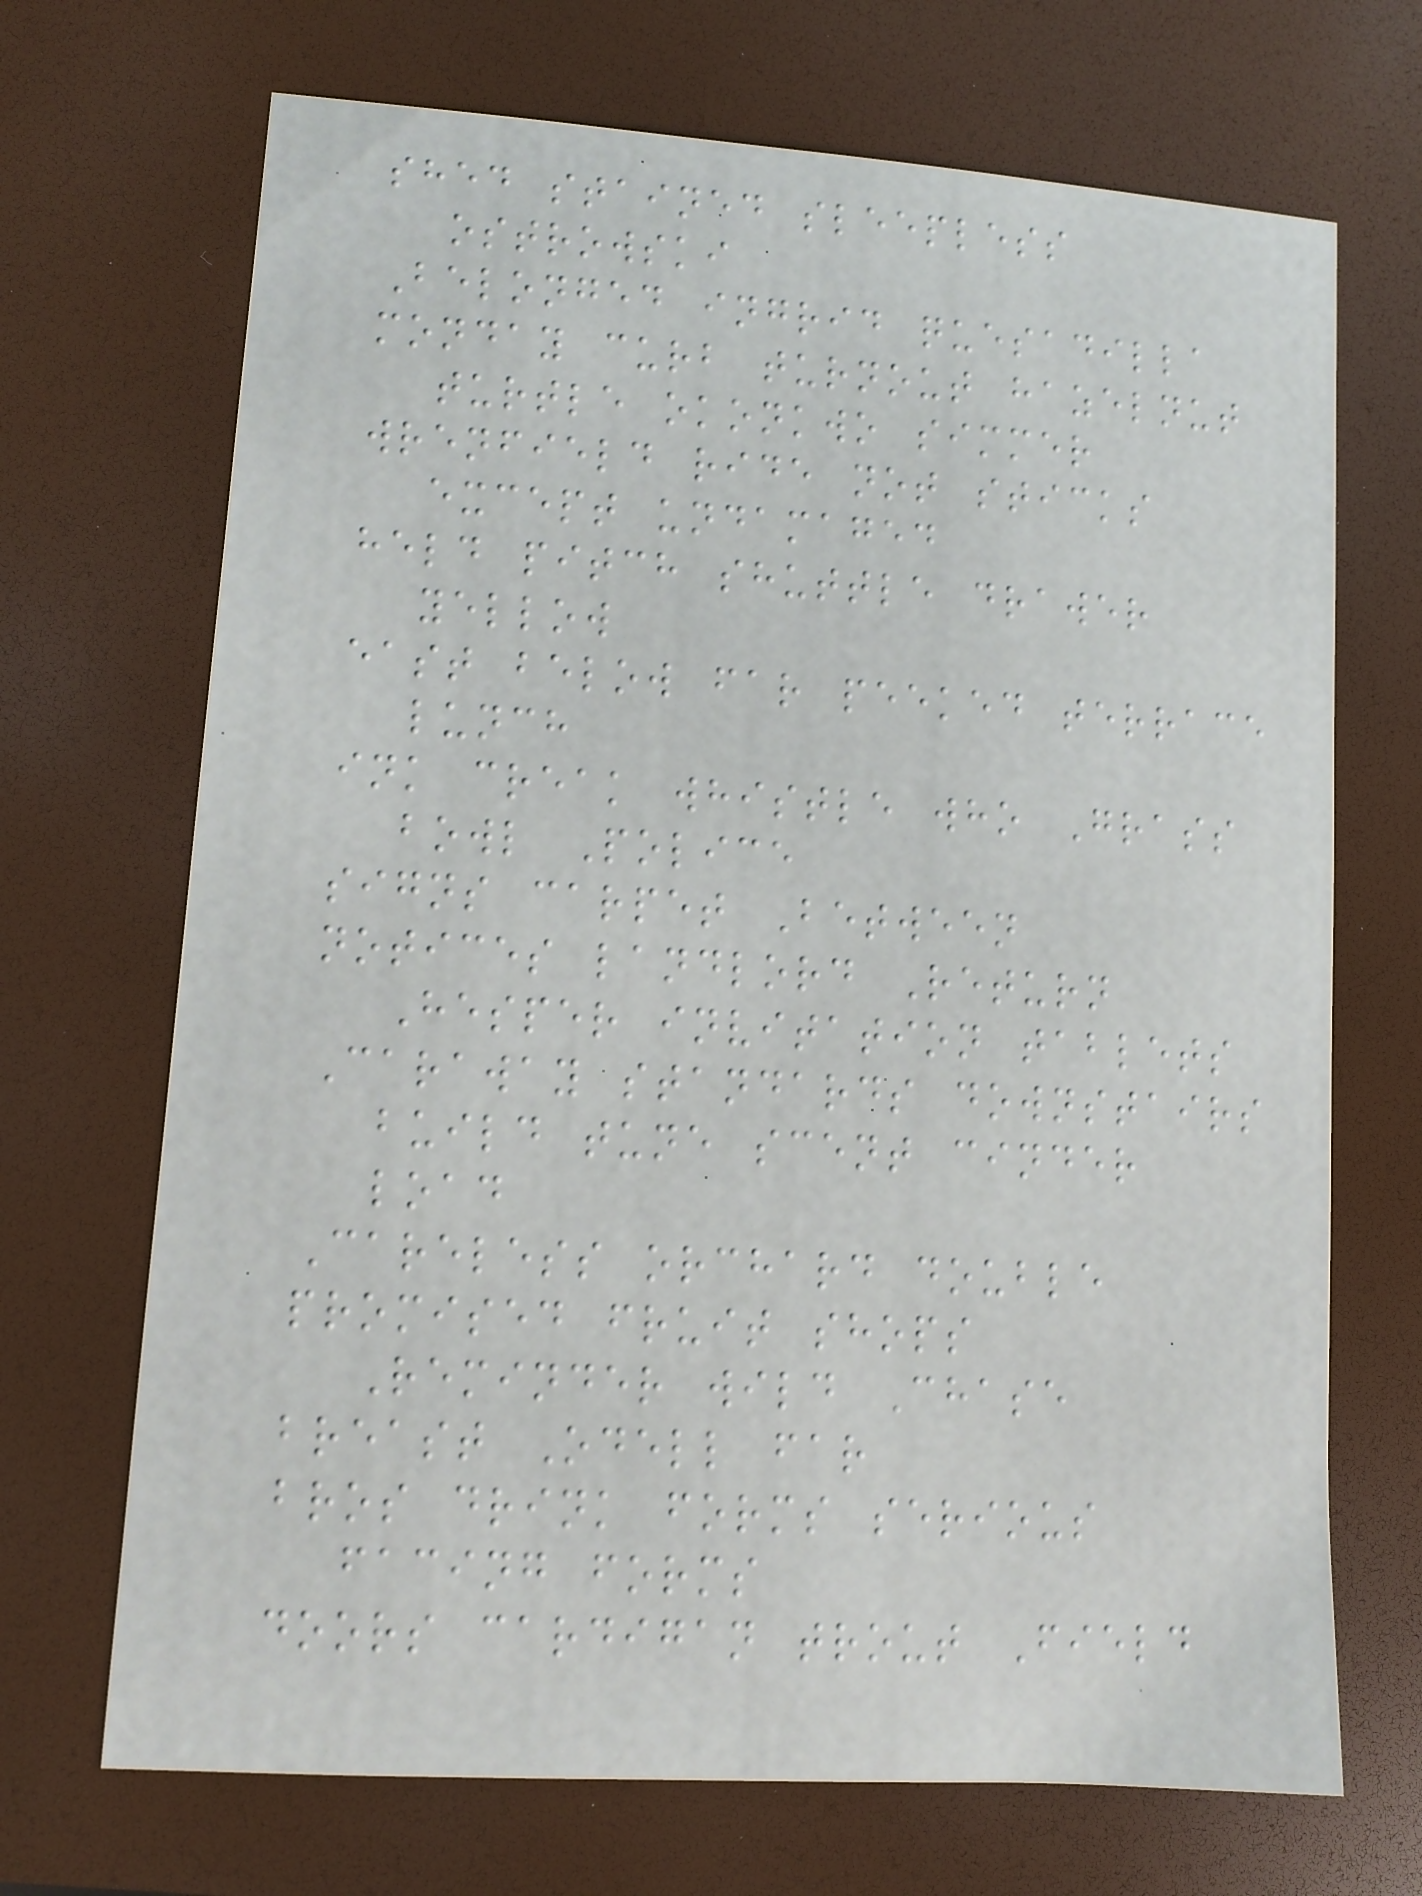shed stained sleepless
ostrowski
Belonged ingrid quesadilla
monday curb turnout hazelnut
turtle okonkwo simmer
wrenfield ride not sticks
except undamaged
held pitch shuttle drawer
yellow
east below far peeked terrace
lunch
ink creak whistle who Grass
bowl Police
signs carpet Between
notices landlord Return
Hesper invitation tablets
Caraway standards downstairs
build tune scent cinder
load
Careless orchard double
promised fruit shops
Reminder wild Chase
breast Odell far
bros drink forms serious
facing forms
doors cardigan trout Field
